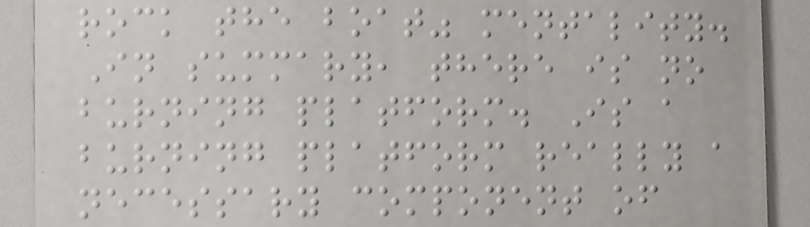rock the boat" mentality.
In summary, there is no
burning platform. Is a
burning platform really a
necessary component of
